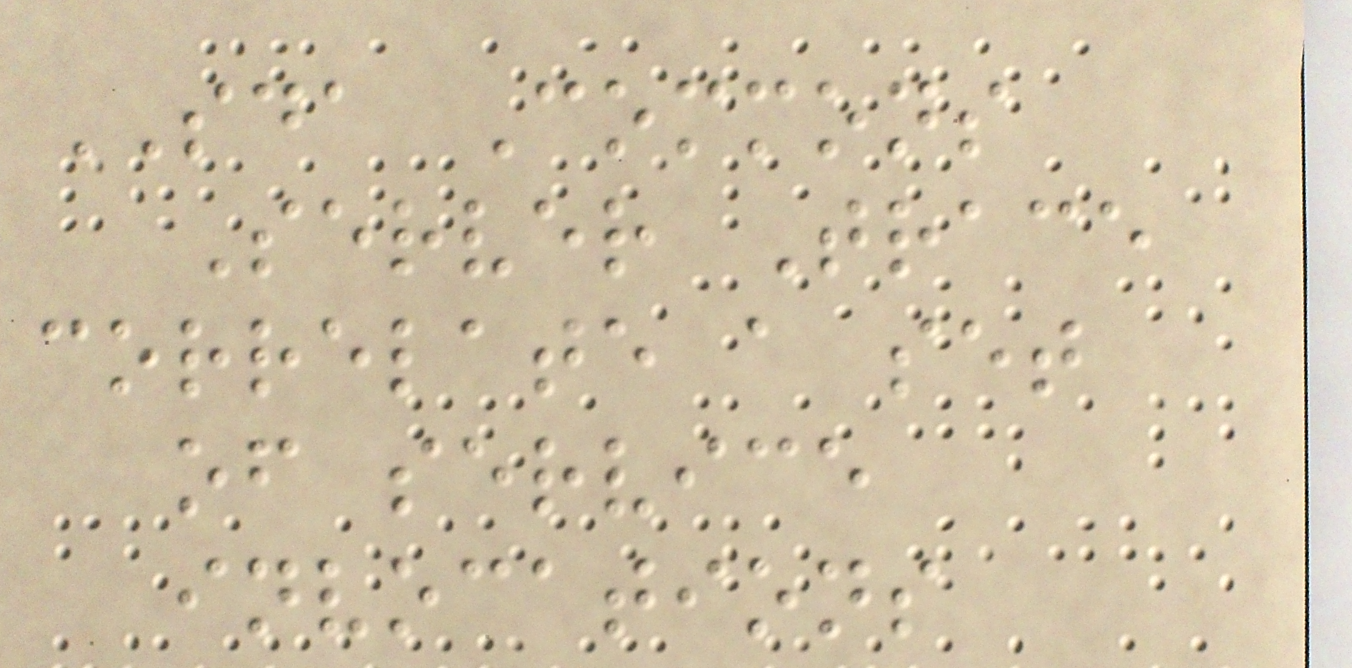SDA Commons
Server Trace
correlate a set
of service
invocations
